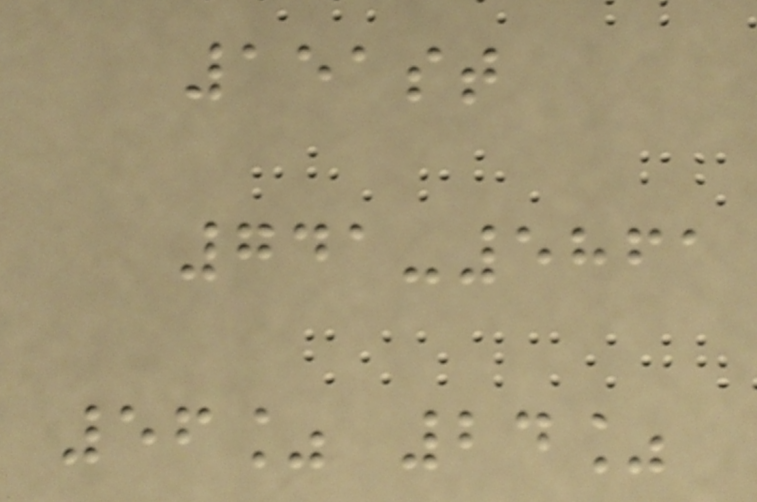151st
741-5861
56% 24%
